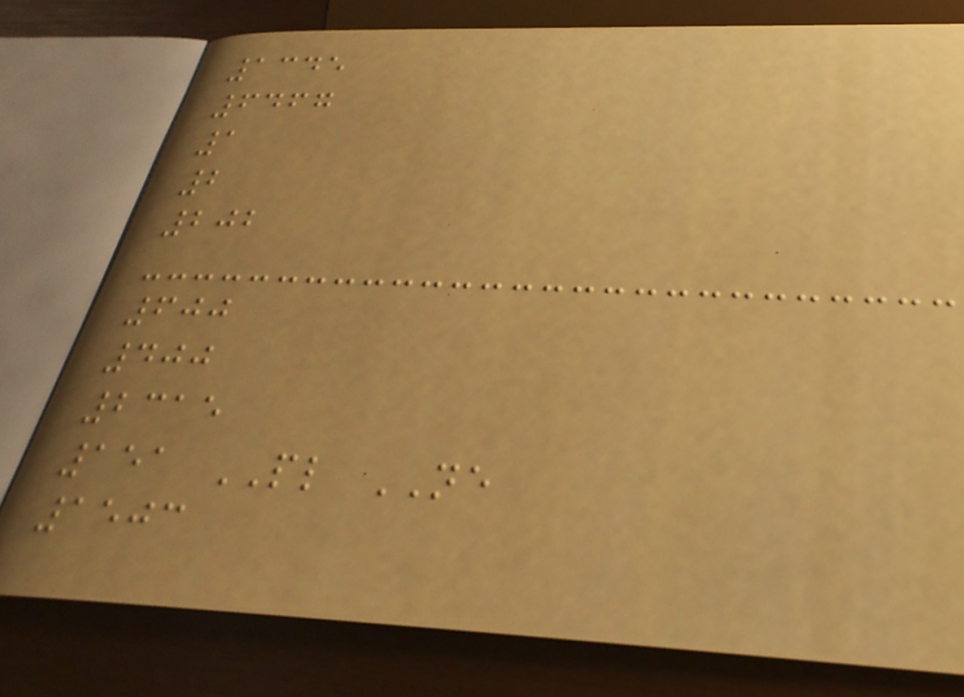1345
6467
1
2
202
600
400
2315
151 PL NE
1503
